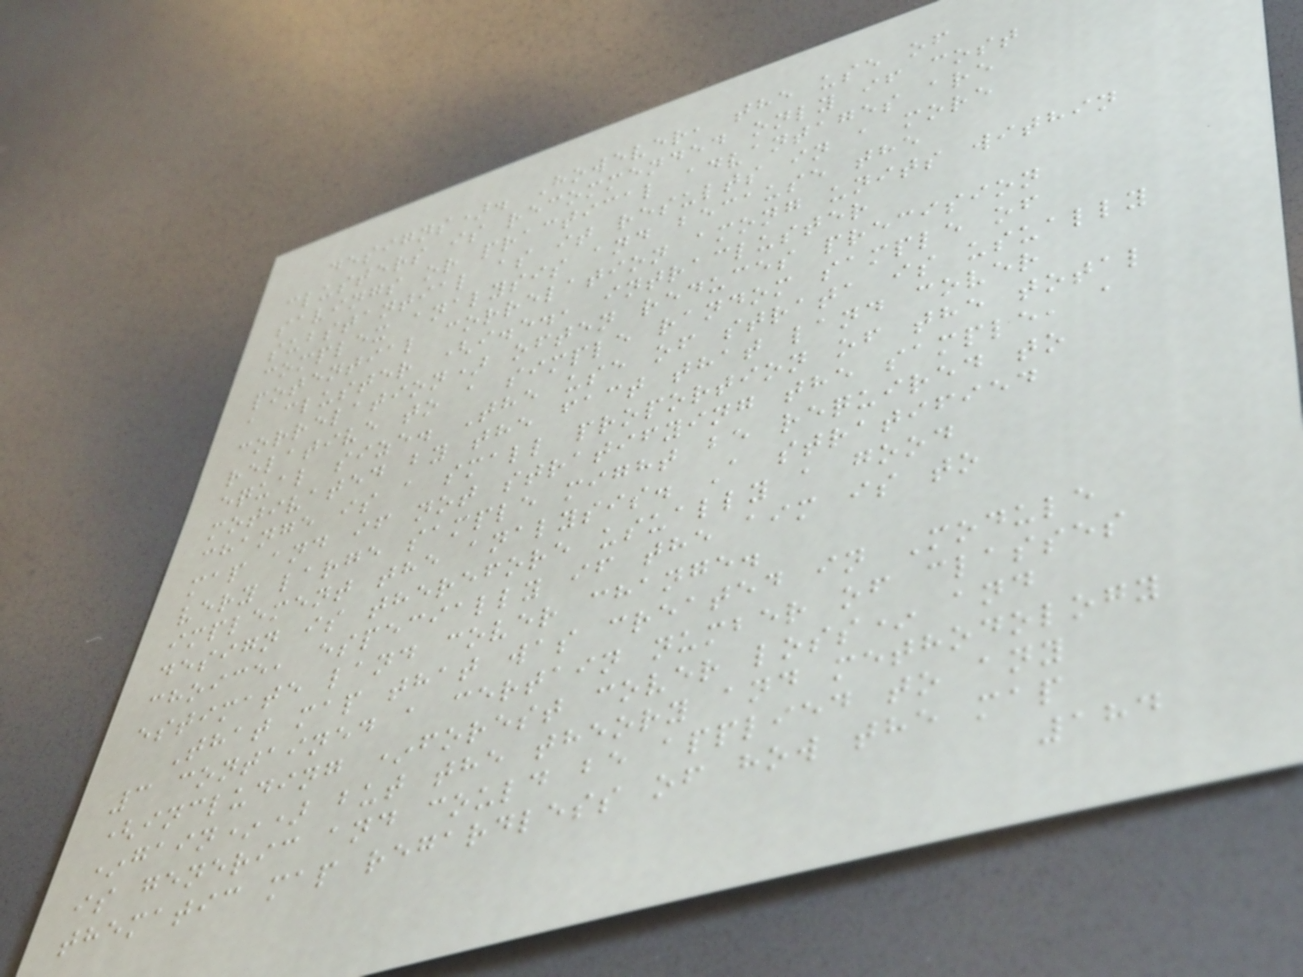designs). However, the use of
clusters is recommended only if cost
savings or practical advantages are
substantial as it results in a more
complex analysis and because the
potential correlation among units within
a cluster (i.e., intracluster
correlation) often reduces precision
relative to a simple random sample of
equal size. The use of strata is usually
motivated by the fact that land cover
change is a small proportion of the total
map and if not stratifying the sample, a
very large sample might be required to
implement the analysis. A stratified
design is therefore usually a good
choice, especially if the aim is to
estimate land cover change.
That map that was created in Module
3 contained a certain number of classes
(including *forest cover loss* and
*gain*) but the theory and methodology
is generic and could be applied to any
thematic map regardless of how the map
184
